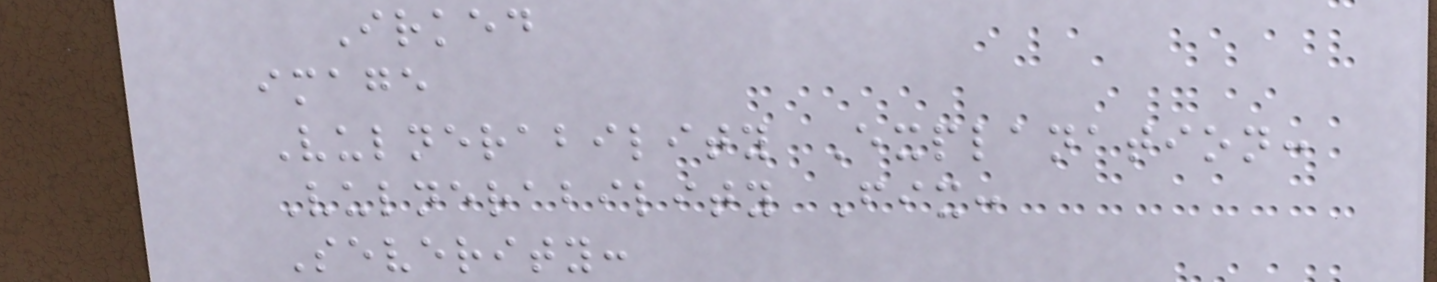Irked
image
Vulnerability Explanation:
Vulnerability Fix:
Severity:
